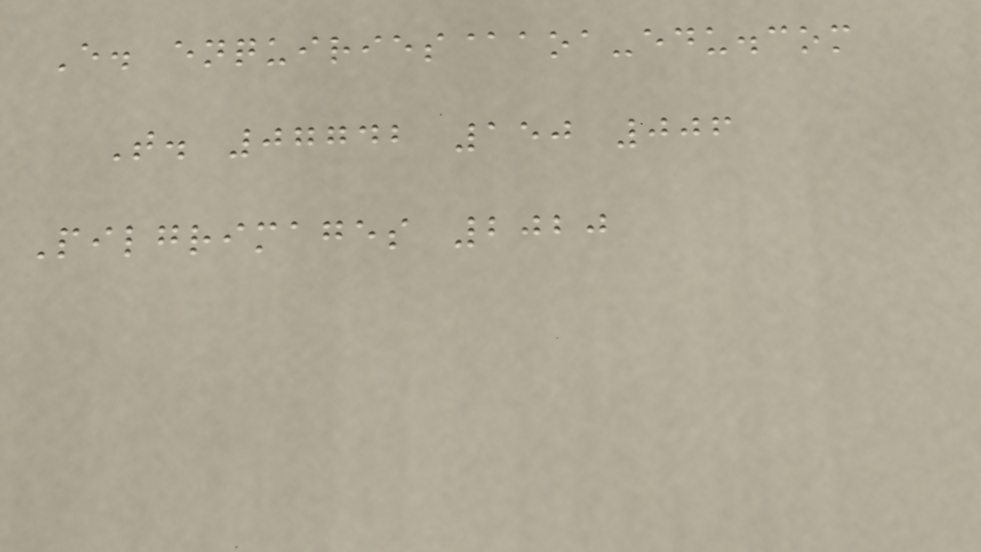E. enquiries@aoa-edu.com
T. 07742 150 006
Pilgrimages 2020
